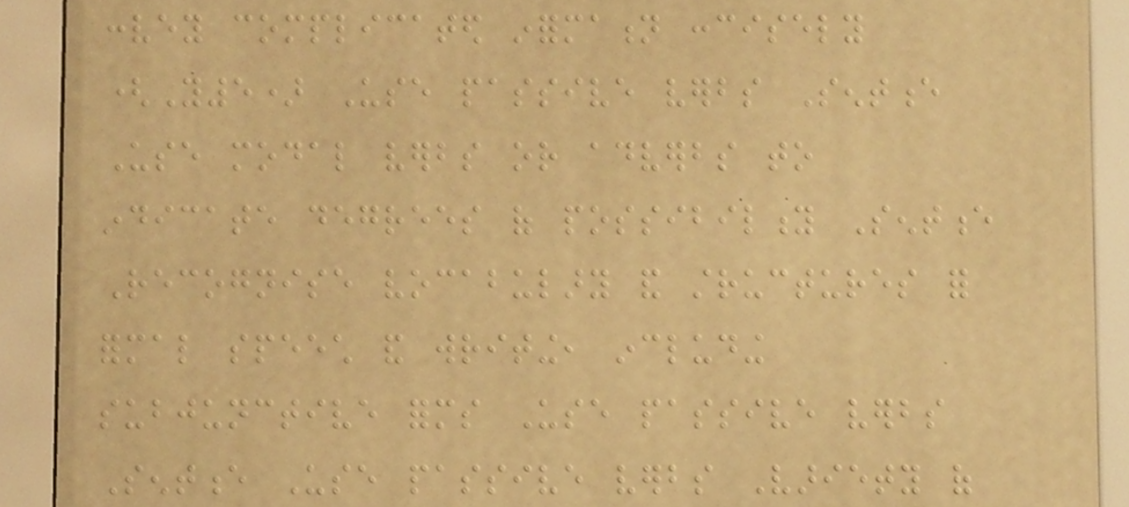convey complicated information concisely
(Y5) Use passive verbs Sentence
Use modal verbs or adverbs to
indicate degrees of possibility Sentence
Recognise vocabulary and structures for
formal speech and writing, including
subjunctive forms Use passive verbs
Sentence Use passive verbs Variety of
